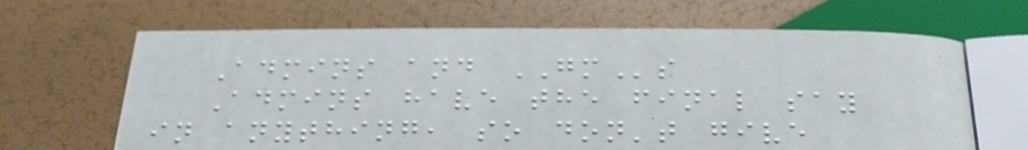Admins and GMs
Admins have the final say
in anything, so don't give
